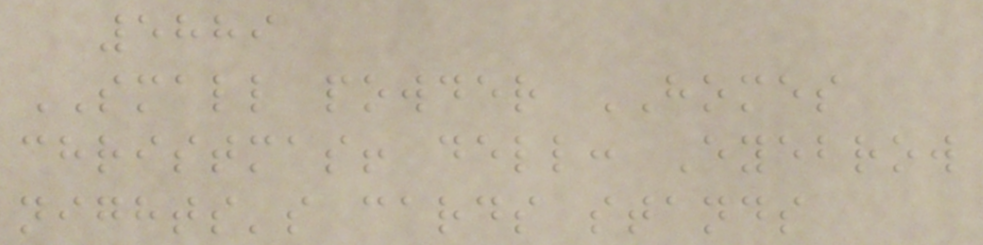5889
SMALL powder HOMES
christmas! dell: Eyebrow
nights's cards stands
